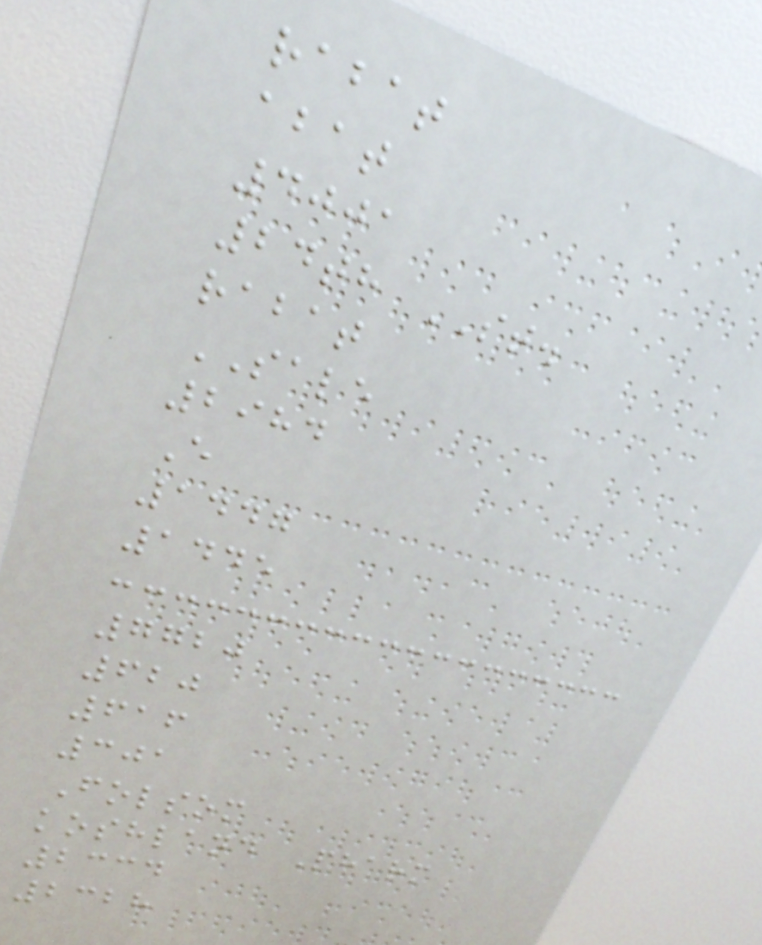rabat
abat
4001
24th ST.
rabat
SALE
2984
E
1447
1445
7720
620
616
301
Folsom
koshland Pharm
2334
2328
